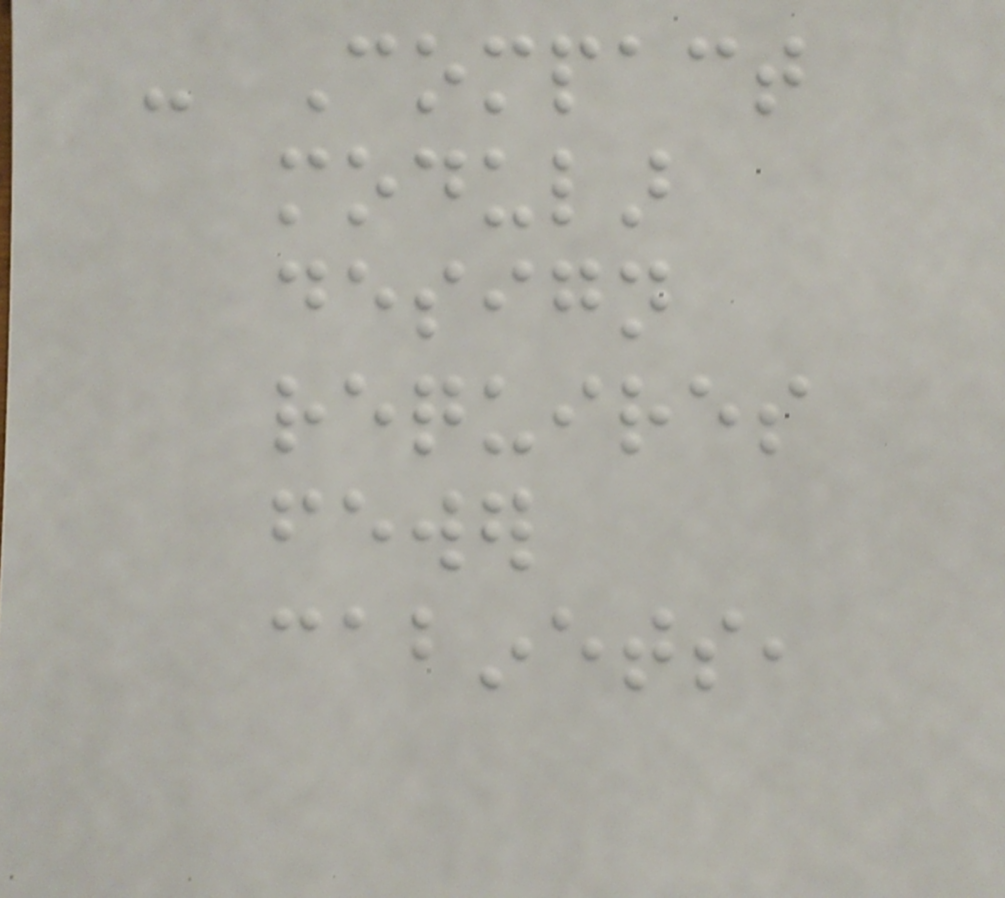- Compact
modular
design
requires
fewer
cabinets,
